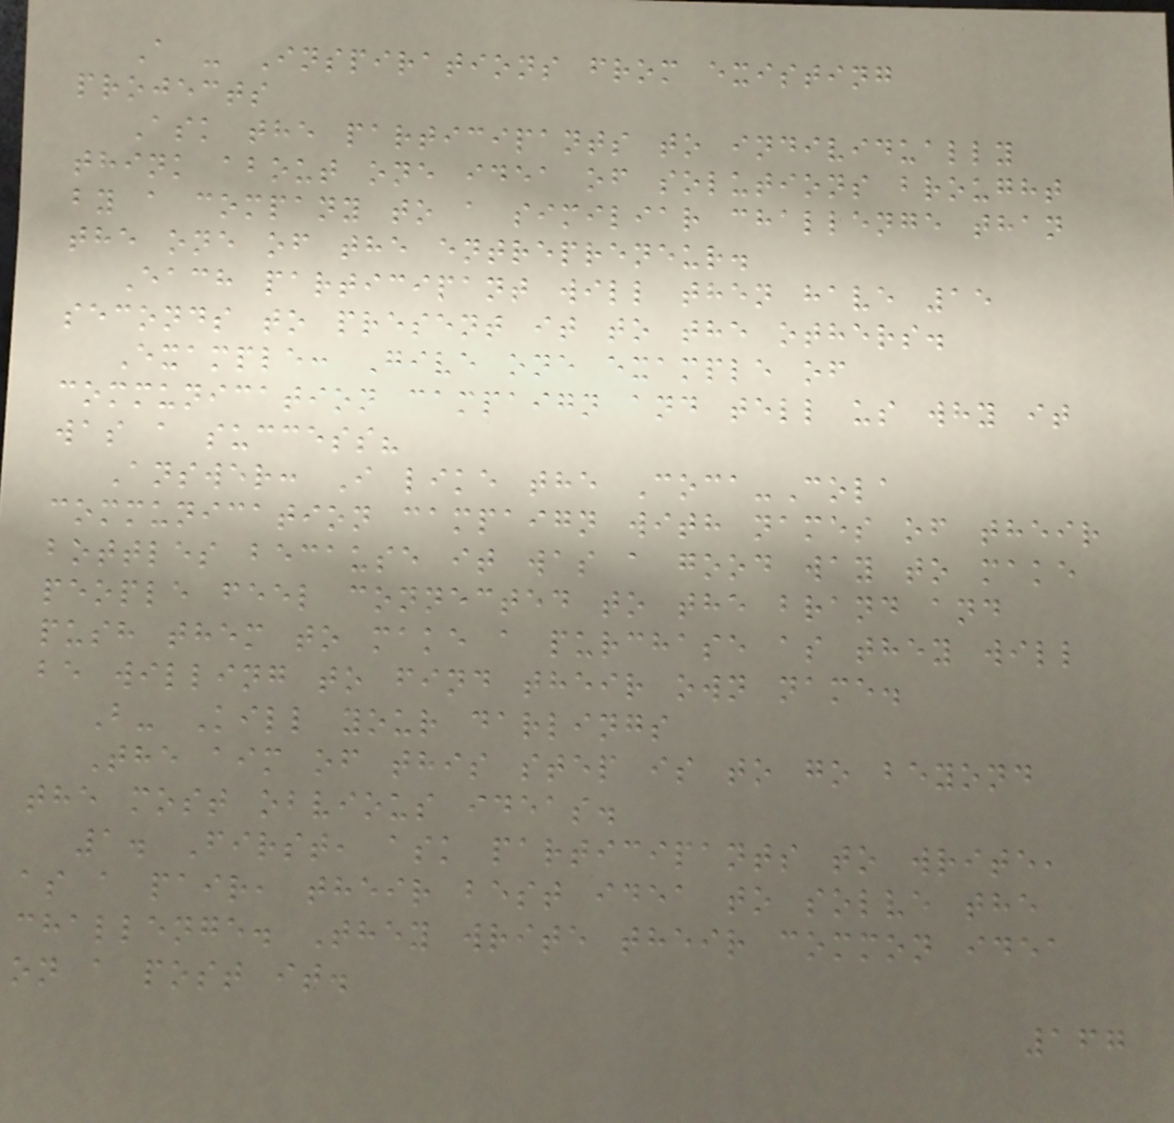A - Inspirations from existing
projects
Ask the participants to individually
think about one idea of solutions brought
by a company to a similiar challenge than
the one of the entrepreneur.
Each participant will then have 15
seconds to present it to the others.
Example: Give one example of
communication campaign and tell us why it
was a success?
Answer: I like the Coca-Cola
communication campaign with names of their
bottles because it was a good way to make
people feel connected to the brand and
push them to make a purchase as they will
be willing to find their own name.
B- Kill your darlings
The aim of this step is to go beyond
the most obvious ideas.
1. First, ask participants to write,
as a pair, their best idea to solve the
challenge. They write their common idea
on a post it.
167
